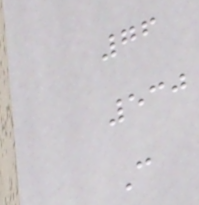76
530
C
